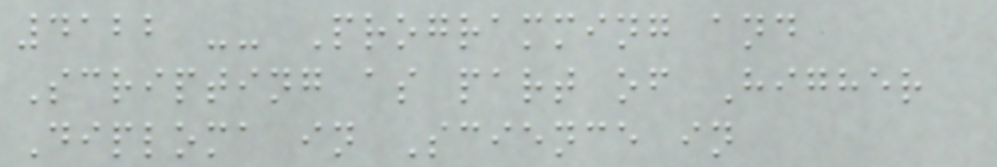4122 -- Programming and
Scripting as part of Higher
Diploma in Science in
